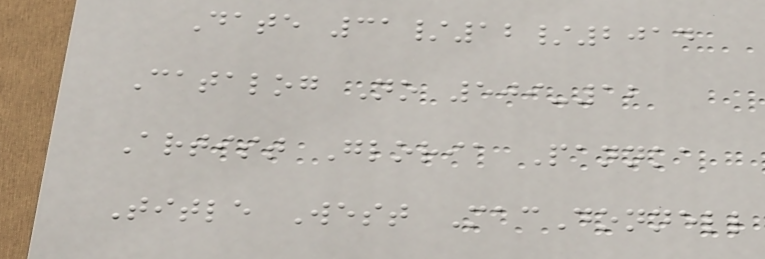Date 31/12/2014
Catalog No 509-12
Artist Gloria Pannka
Title West MacDonnell
